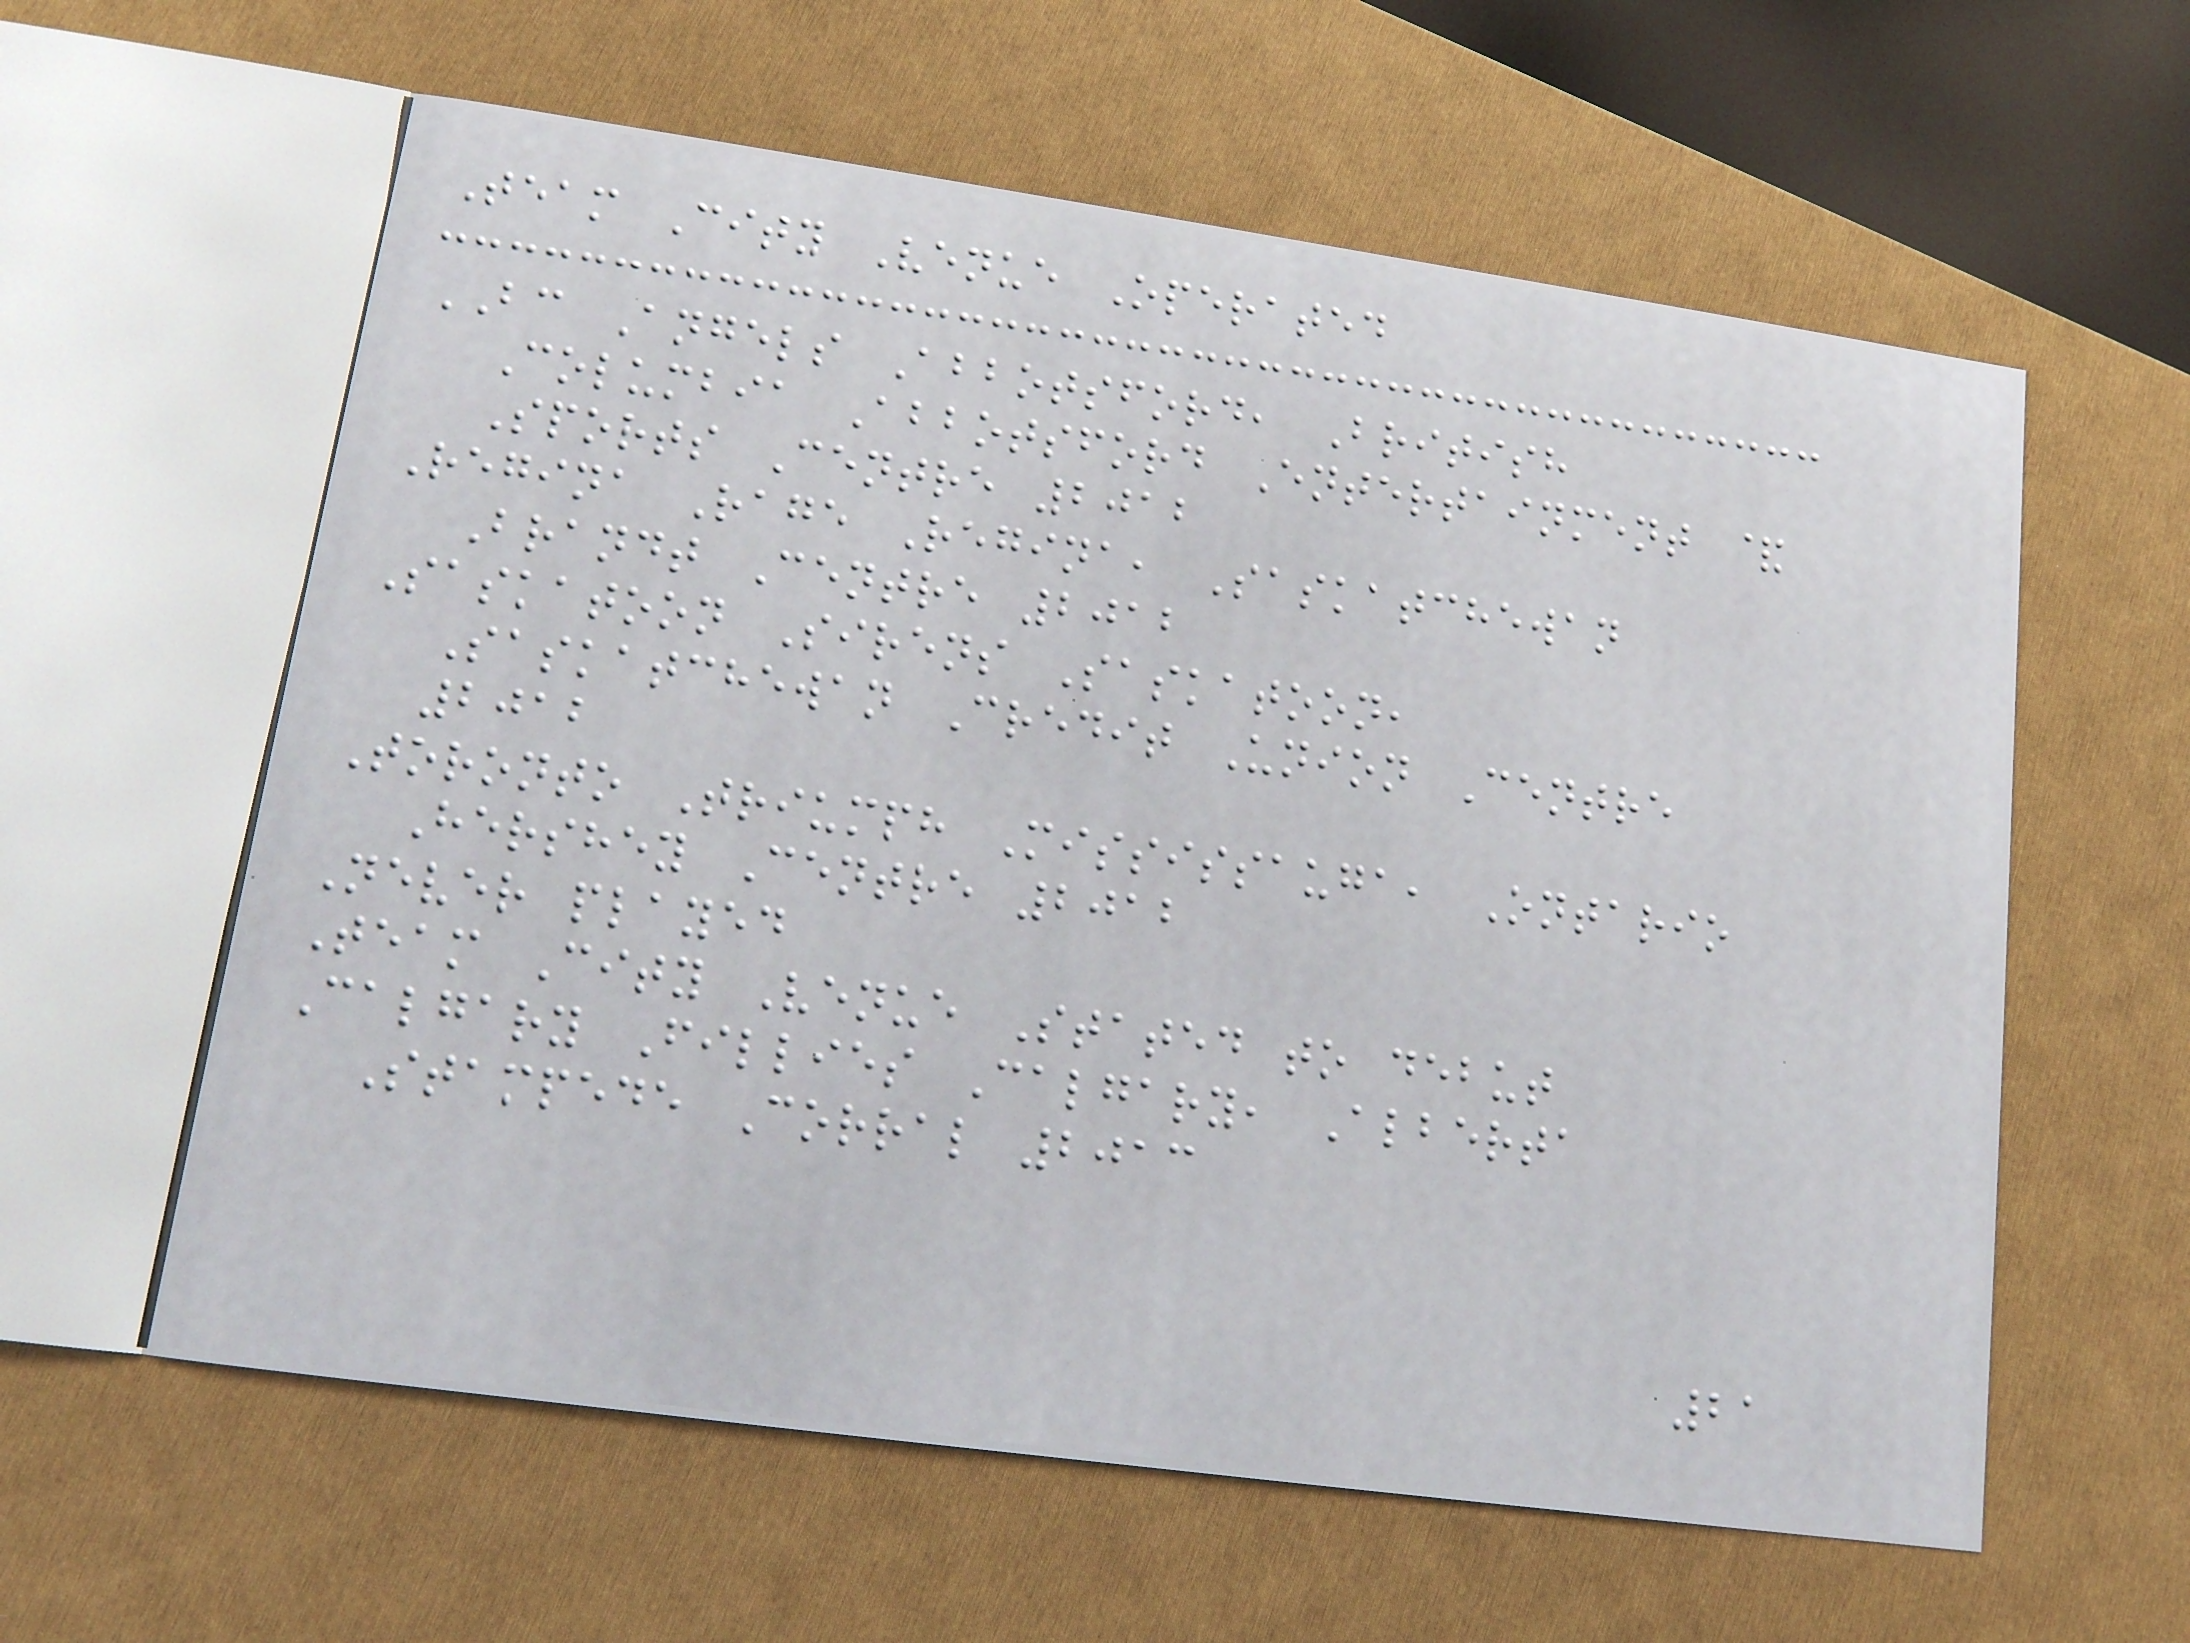Team City Venue Operated
BC Angels Abbotsford, British
Columbia Abbotsford Entertainment &
Sports Centre 2012
Regina Rage Regina, Saskatchewan
Brandt Centre 2012
Saskatoon Sirens Saskatoon,
Saskatchewan Credit Union Centre
2012
Toronto Triumph Mississauga, Ontario
Hershey Centre 2012
Never played
Team City Venue Stated to debut
Calgary Fillies Calgary, Alberta
Stampede Corral 2013
21
